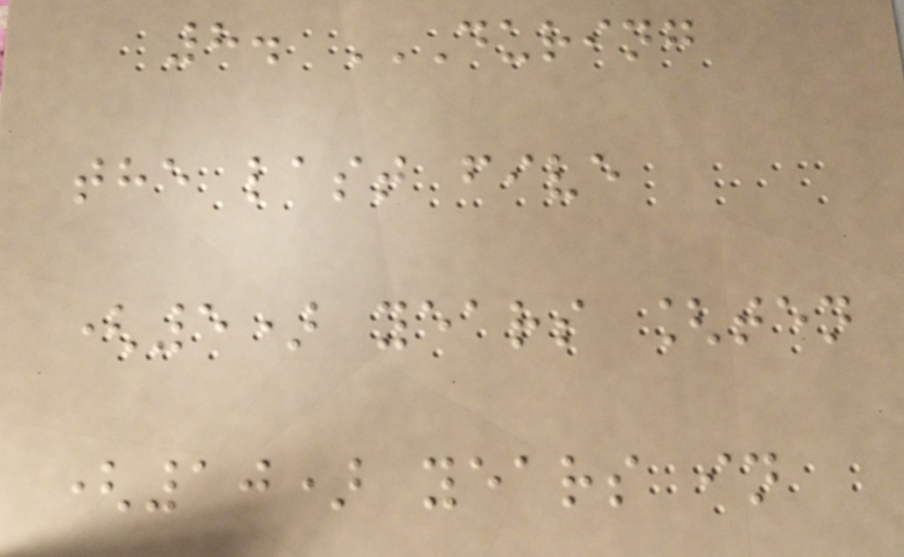8. DURING
THE LAST FIVE
(5) YEARS [TEN
(10) YEARS IN
